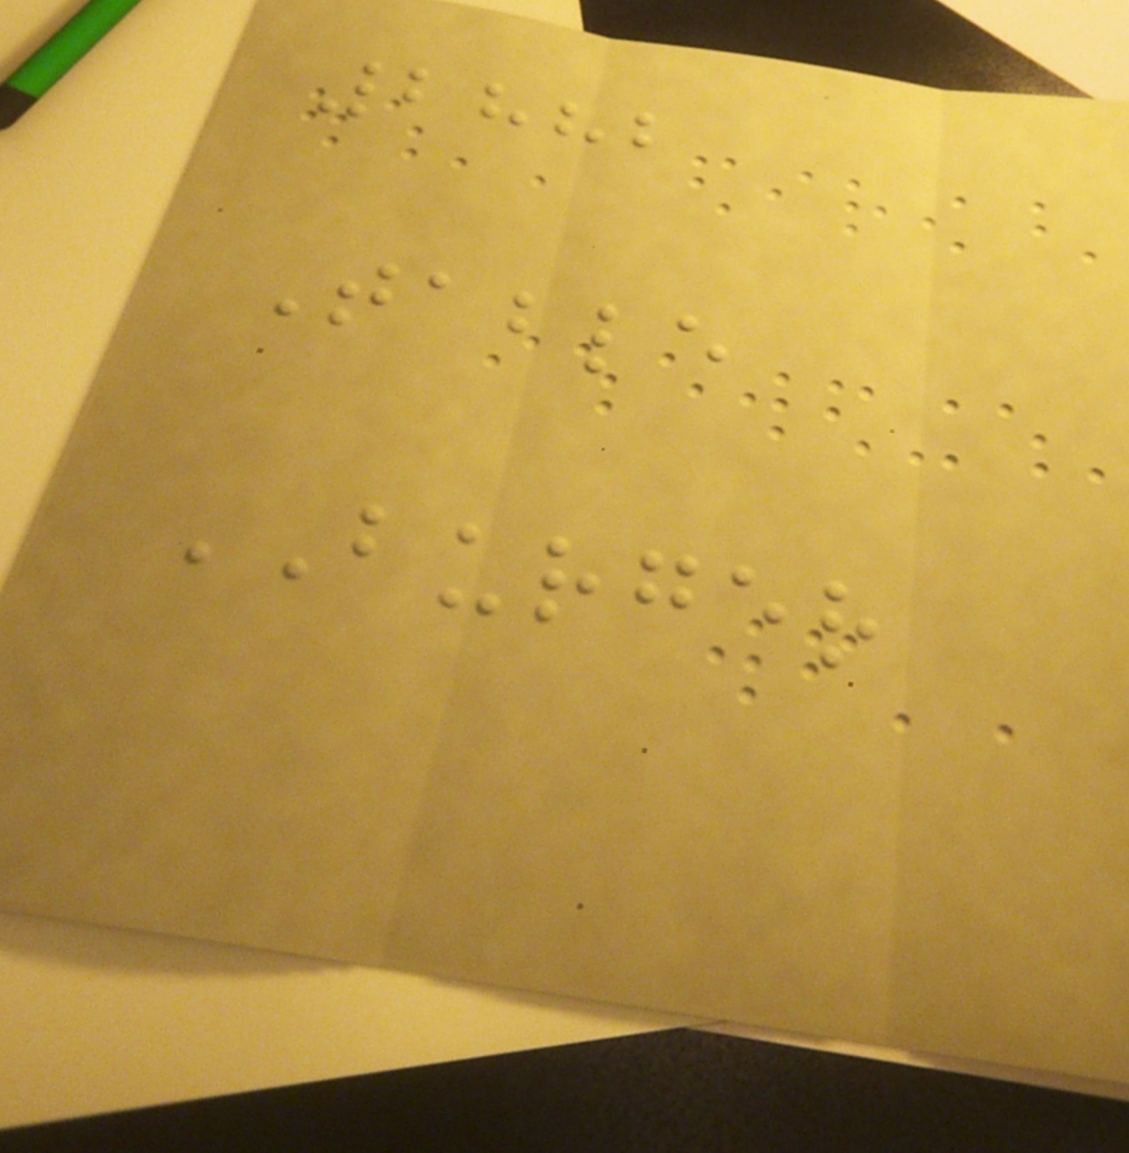2882
Table
BURGER
